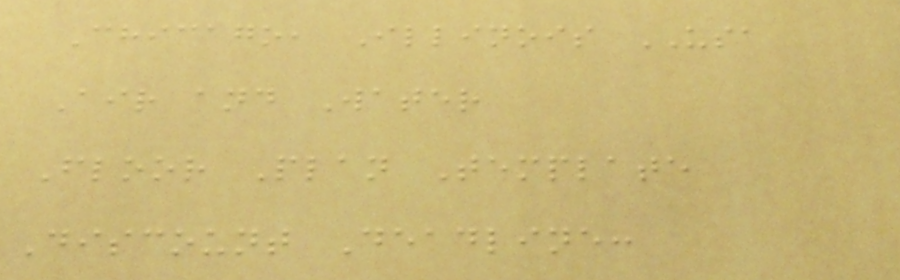Chicago, Illinois USA
Air and Water
Floor Plan Template
Discount Deadline:
